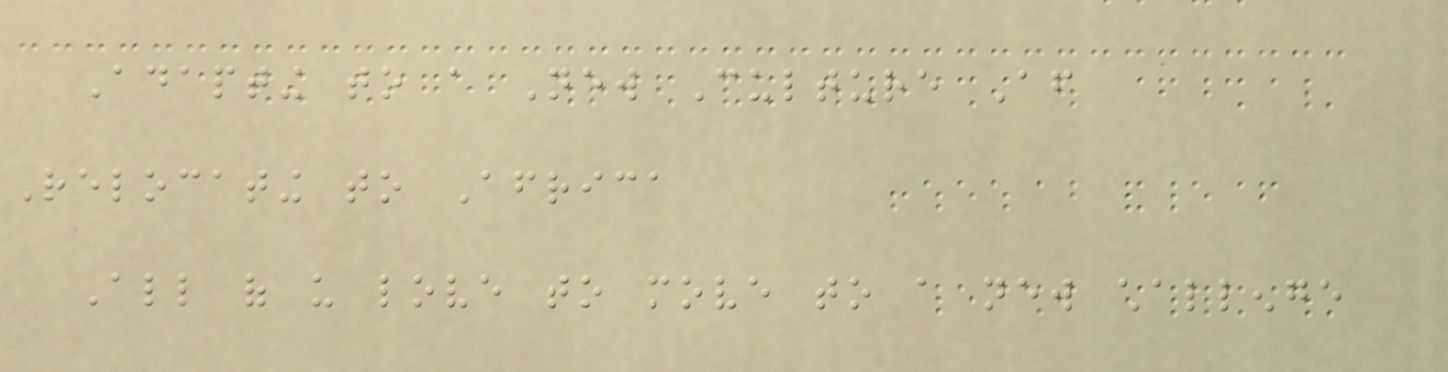Adapting to a New Culture After
Relocating to Africa
All of us love to move to a new challenge
